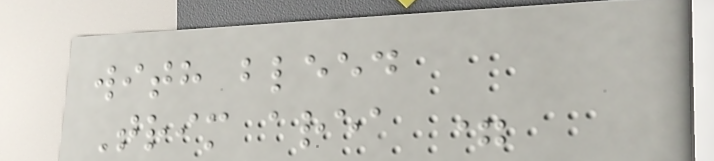with bleed
Trim area =
